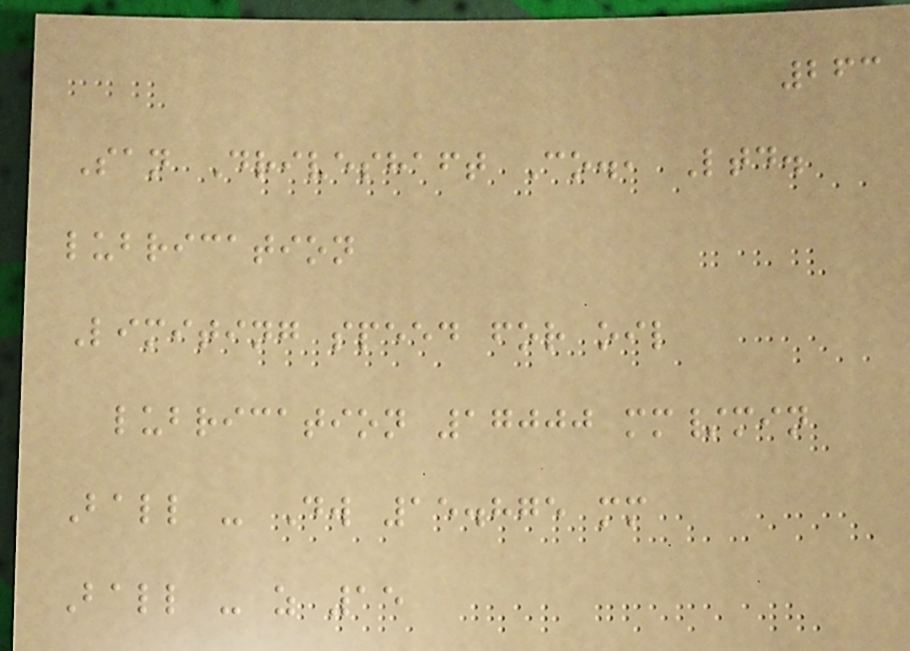263
San Driveshaft Co., Ltd.
lubrication
Limiting speed for oil
lubrication 17000 mm/min
Ball - Dw 15.875 mm
Ball - z 15
